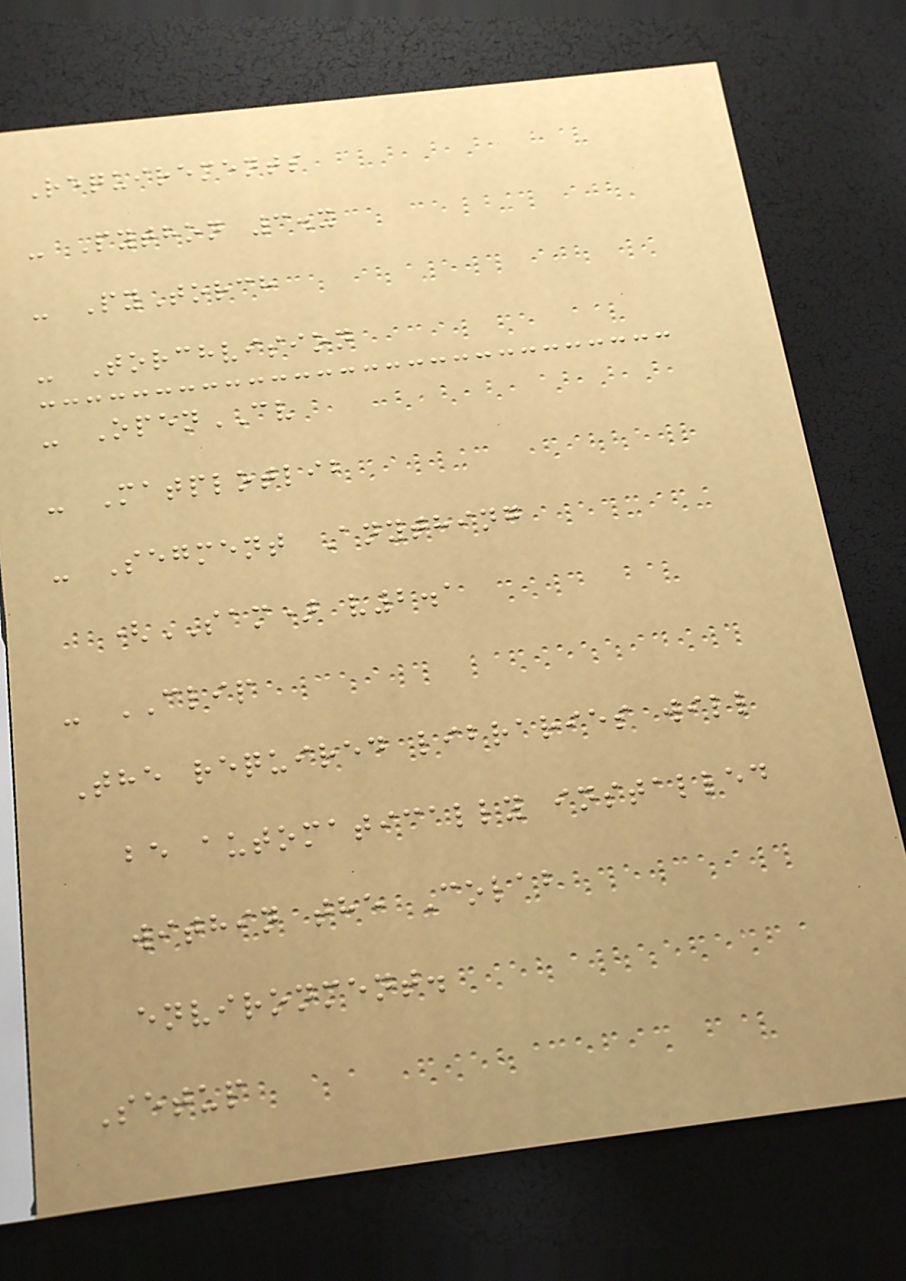Requirements
- Python 3.x
- PyTorch
- Torchvision
- OpenCV
- Matplotlib
- Segment Anything
(SAM) v2.1
- CLIP
The required libraries will
be automatically installed
within the Colab
environment.
Setup
